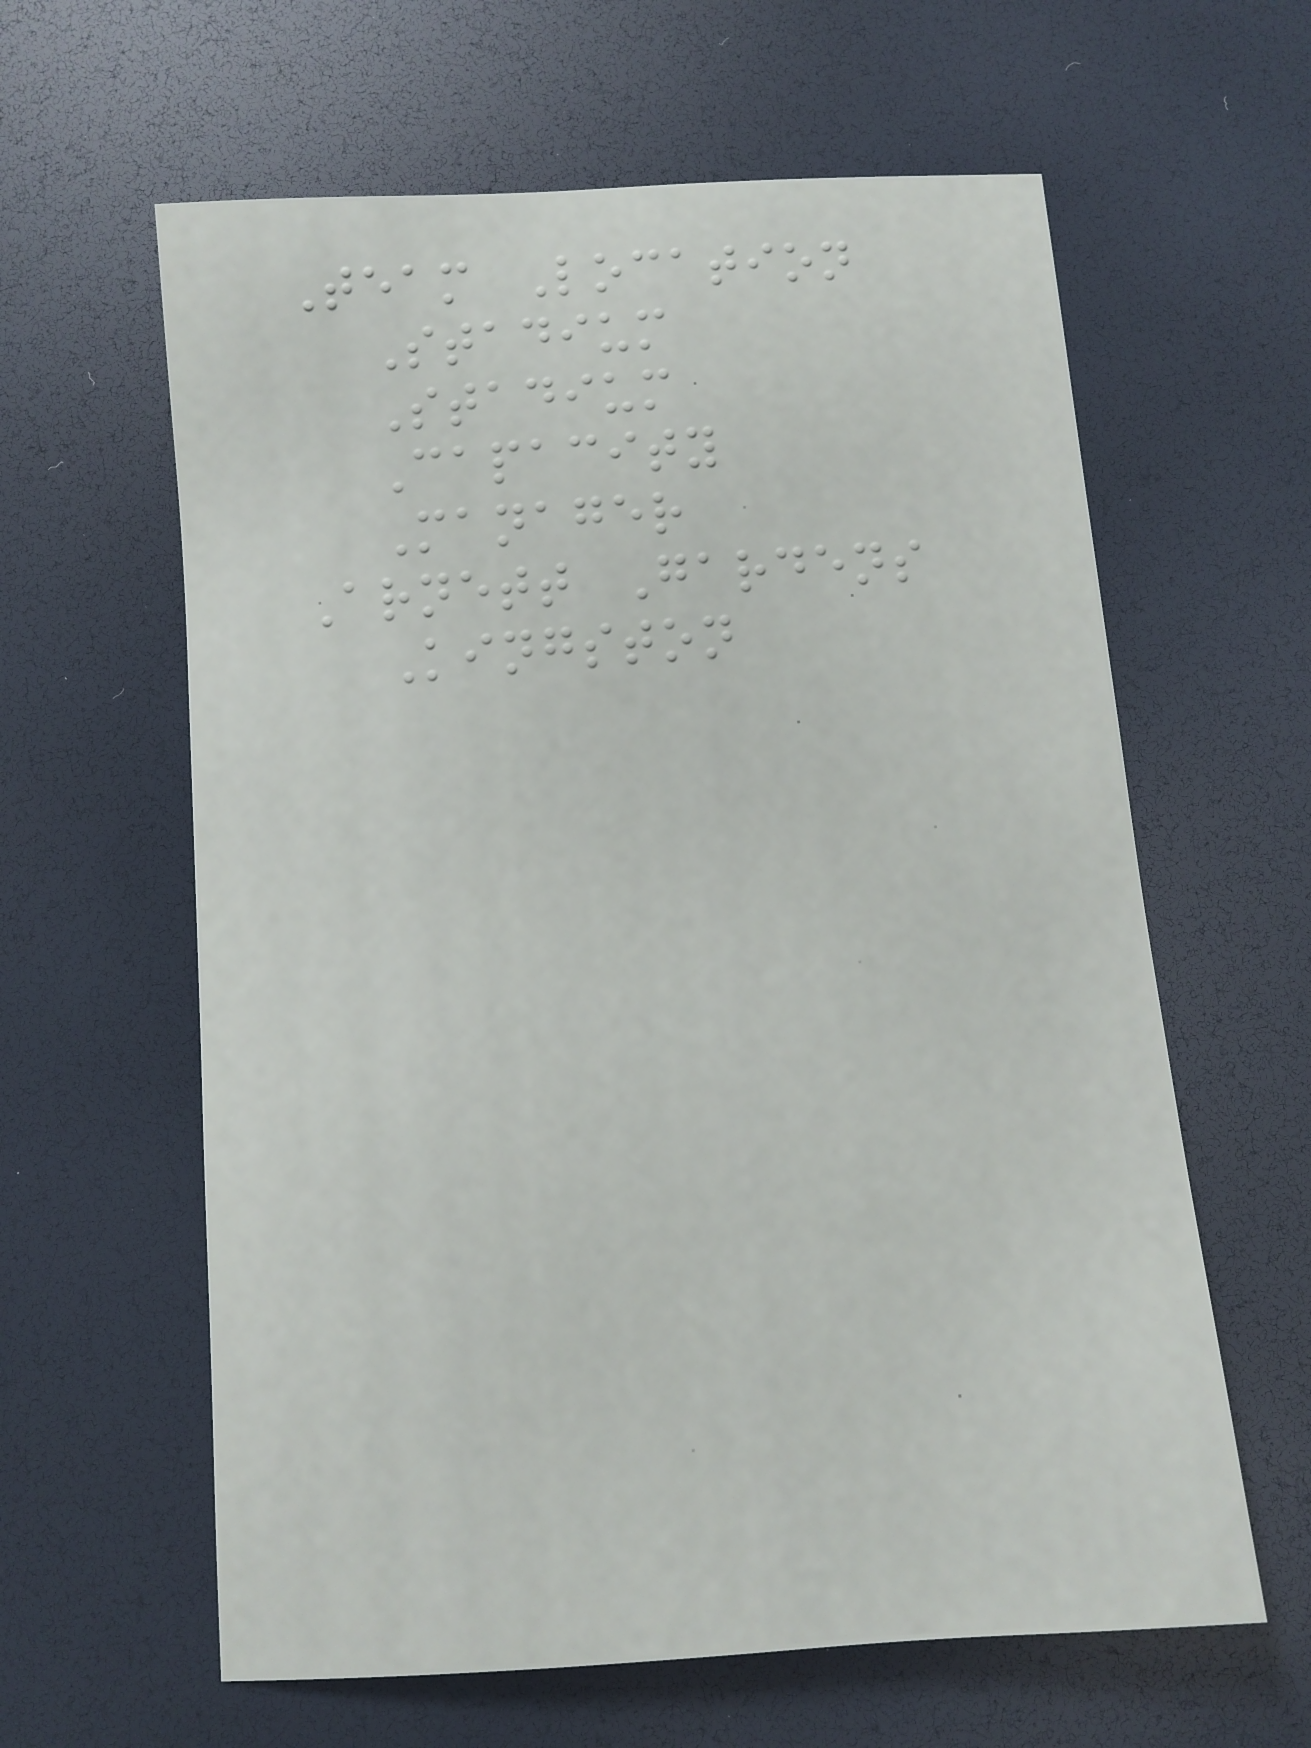Team Location
Stadium
Stadium
Capacity
Manager
Arnett Gardens
Kingston
